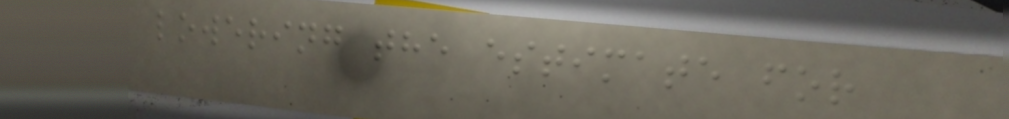lowering the estimate for
